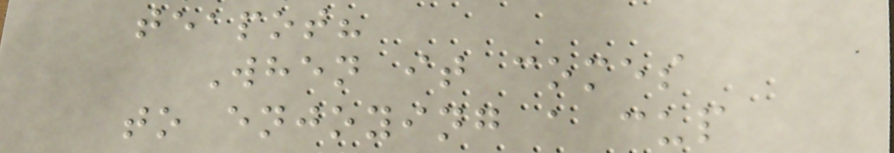teapot?
When it comes
to enjoying a cup
